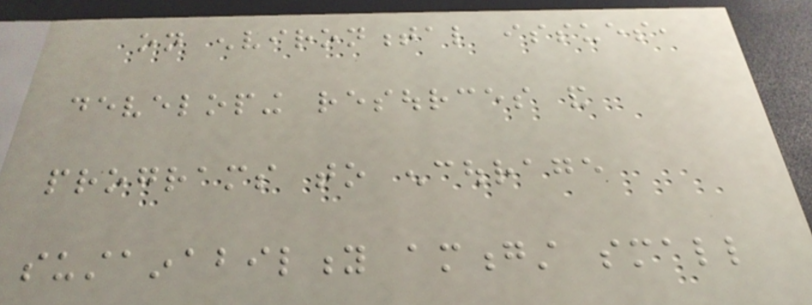on environmental issues,
developing resources and
programs to encourage
sustainability amongst small
